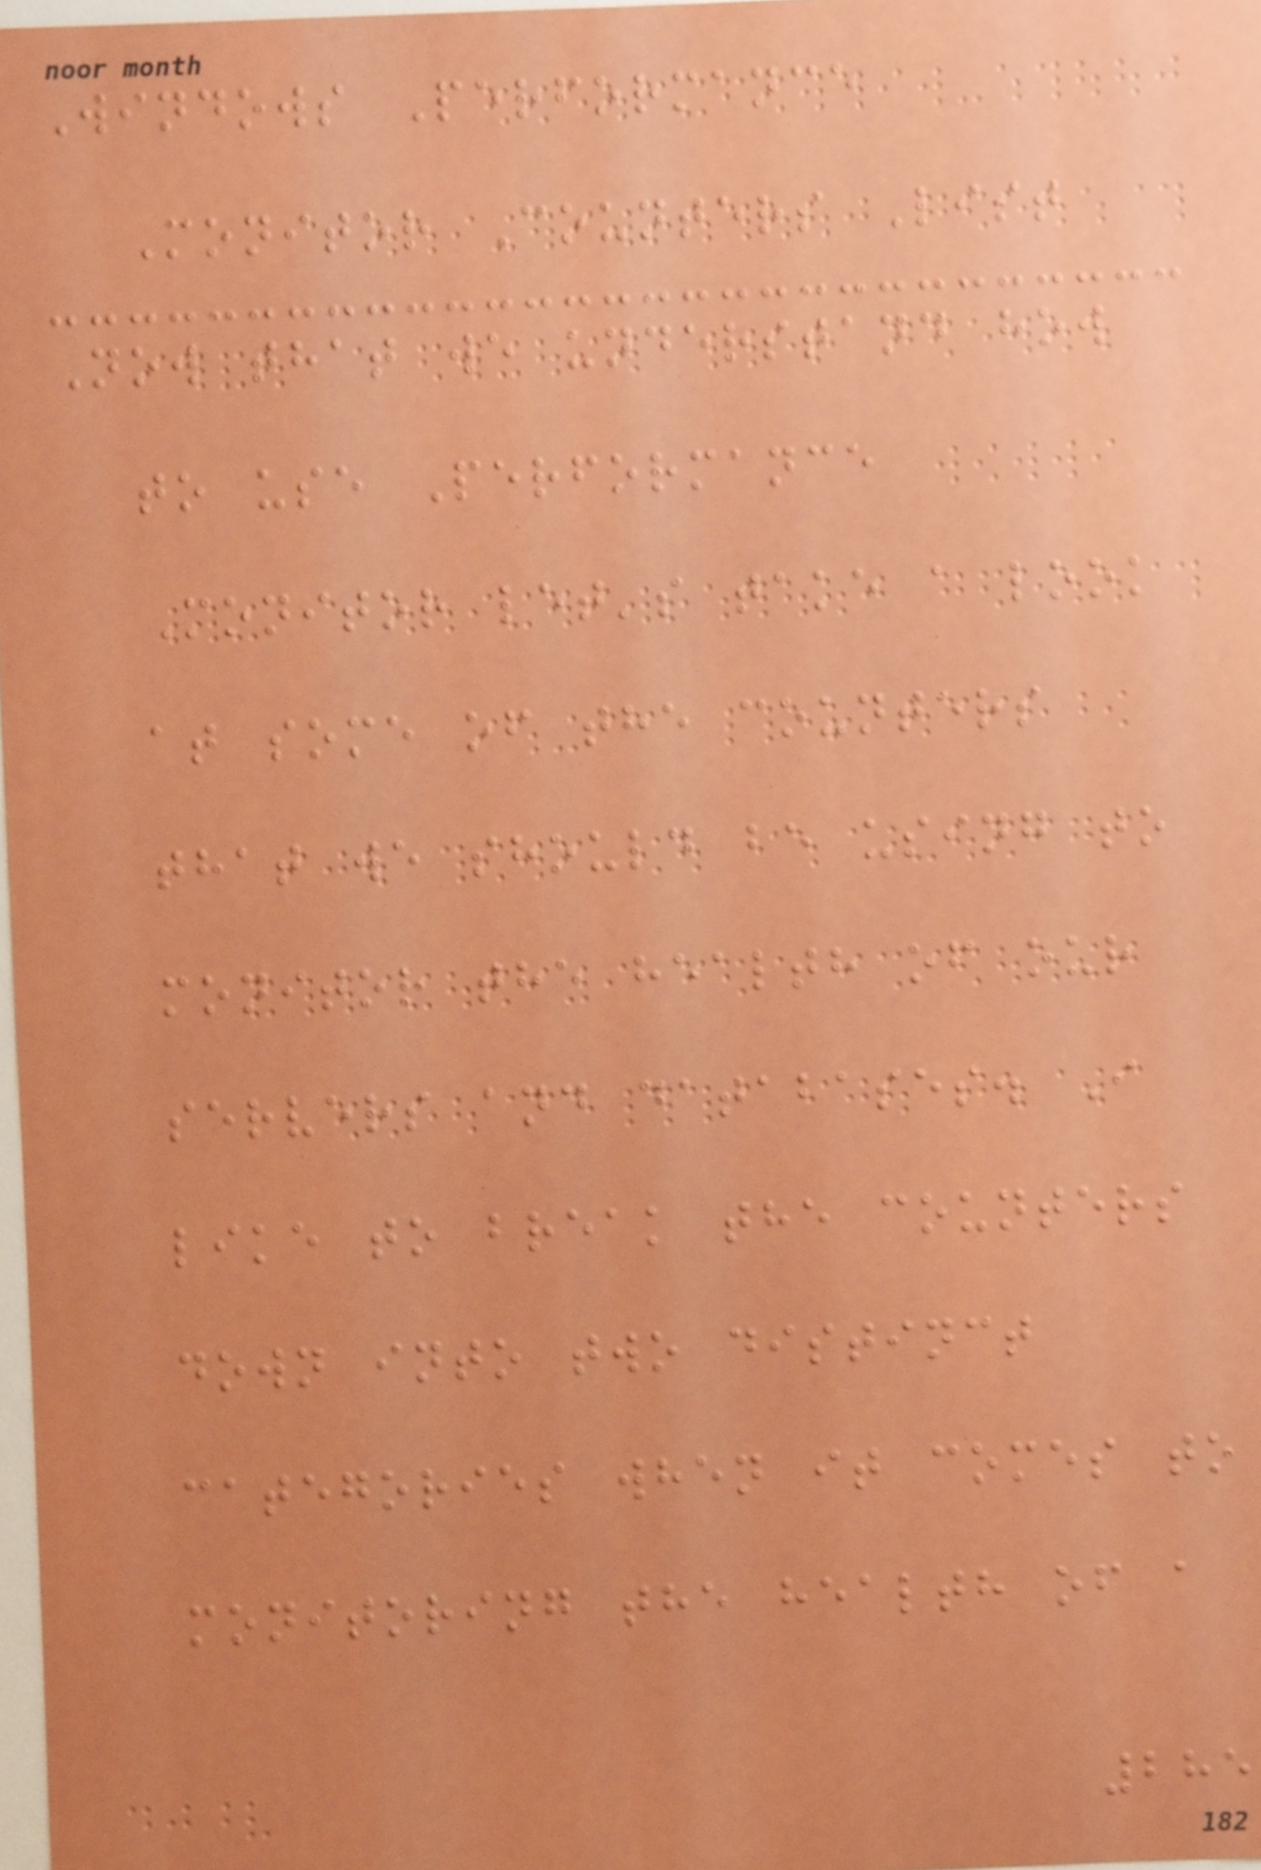Windows Performance
Monitor Counters List
Now that we understand how
to use Performance
Monitor let's take a look
at some of the counters
that we should be using to
monitor the health of our
servers and databases. I
like to break the counters
down into two distinct
categories when it comes to
monitoring the health of a
285
